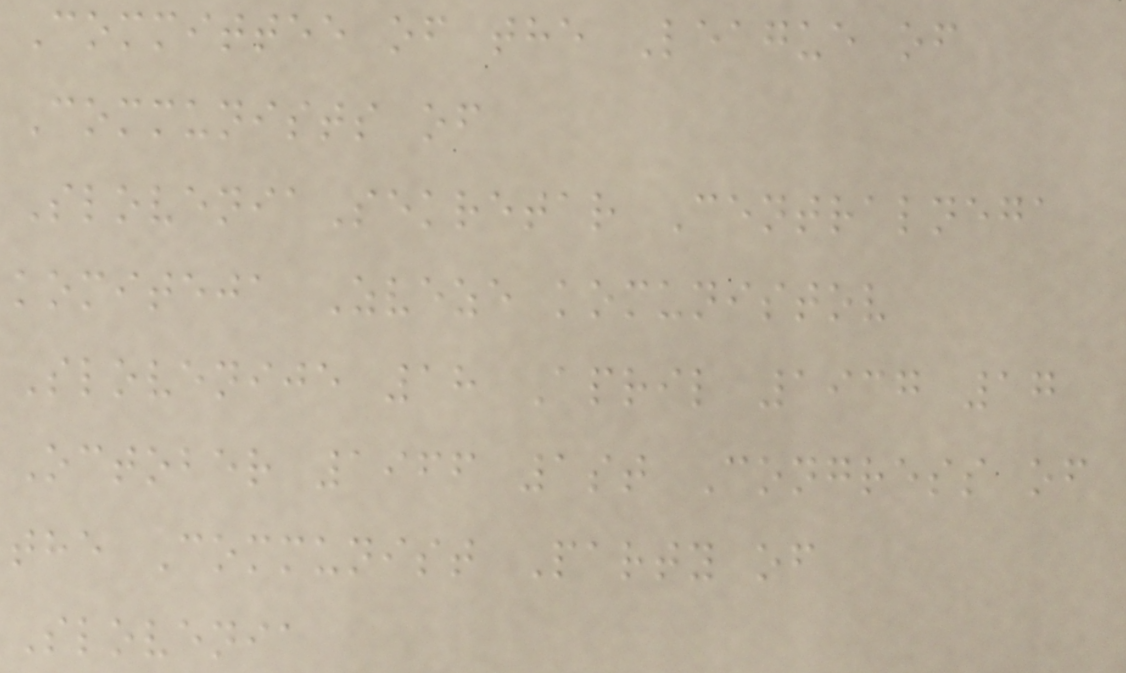Committee of the League of
Communists of
SloveniaSekretar Centralnega
komiteja Zveze komunistov
Slovenije 18 April 1937 17
October 1966 1st Congress of
the Communist Party of
Slovenia
